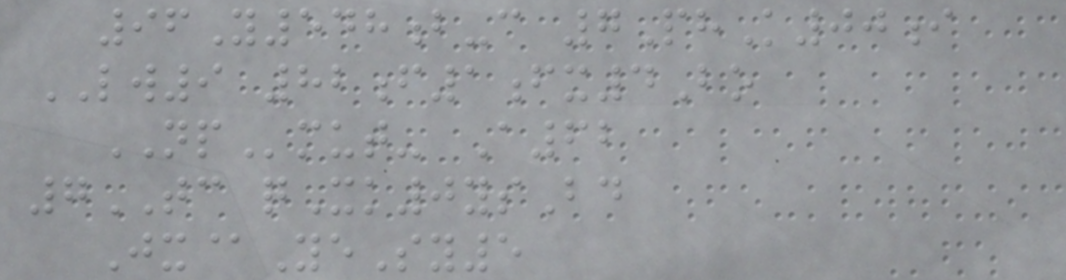96Y548b-c 7PhK00i
LW9 82f1fx4Bo
NPmut- A62
7TC qXk0ysBd
Jx@YeSy5
